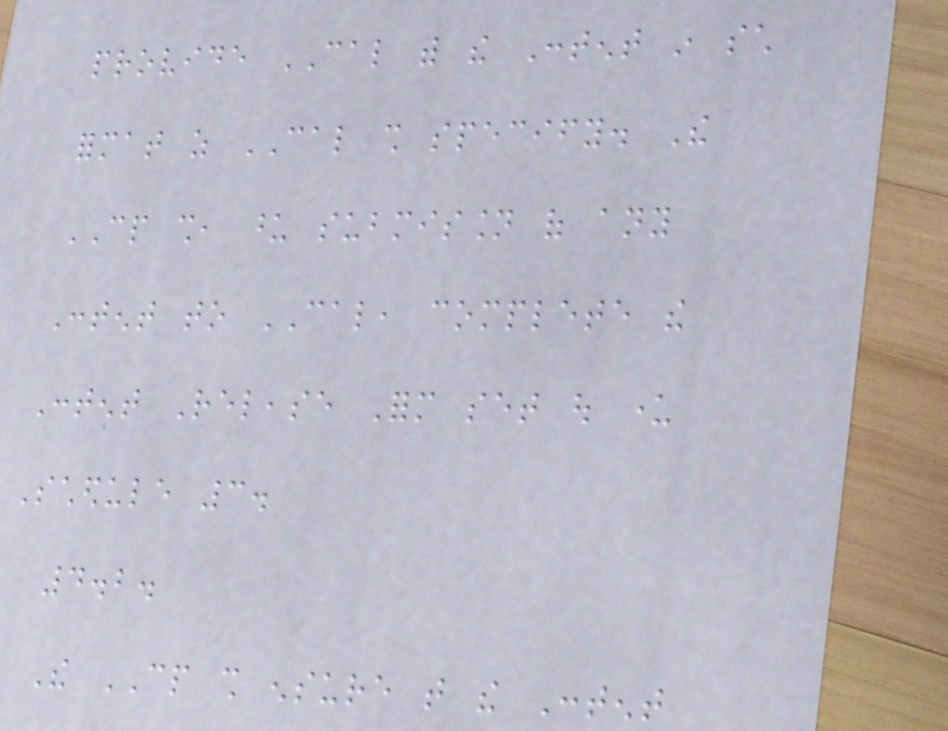provide CAL with the Content in such
format as CAL shall specify. The
CP shall, upon submission of any
Content to CAL, complete the
Content Release Form set out under
Schedule 3.
4.2.
The CP shall ensure that the Content
